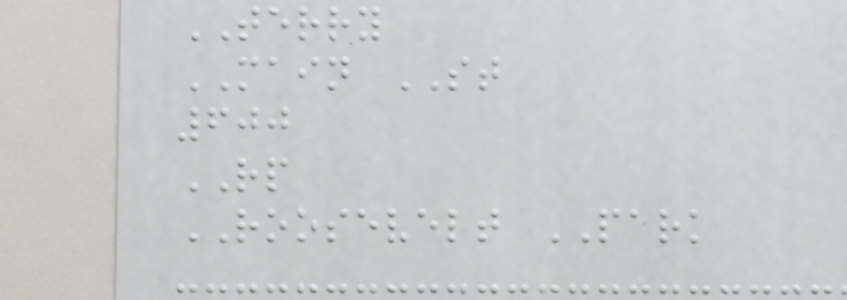TERRY
MAIN ST
600
RP
ROOSEVELT PARK
